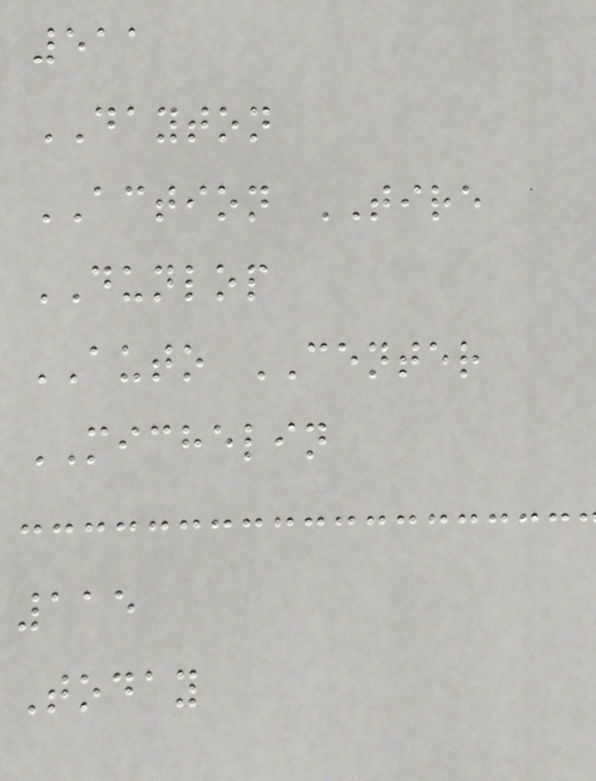511
DAYTON
ACTION TIRE
DUNLOP
AUTO CENTER
MICHELIN
115
Today
